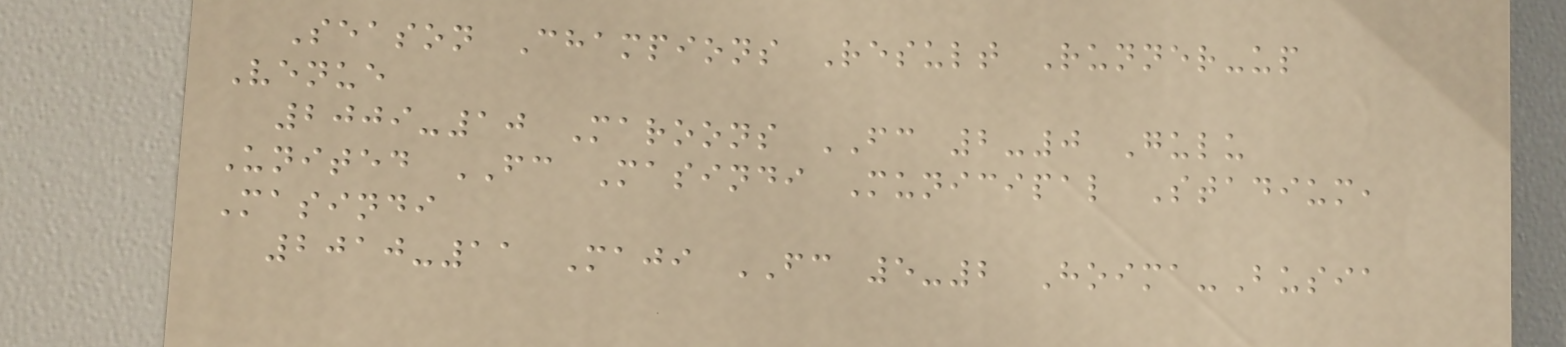Season Champions Result Runner-up
Venue
2009-10 Maroons FC 2-0 Gulu
United FC Masindi Municipal Stadium,
Masindi
2010-11 Maji FC 5-2 Hoima-Busia
